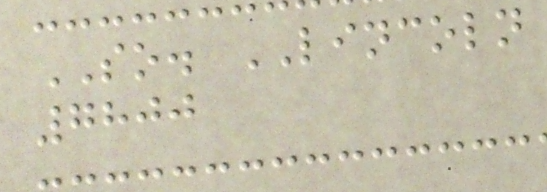SO. LINCOLN
7800
